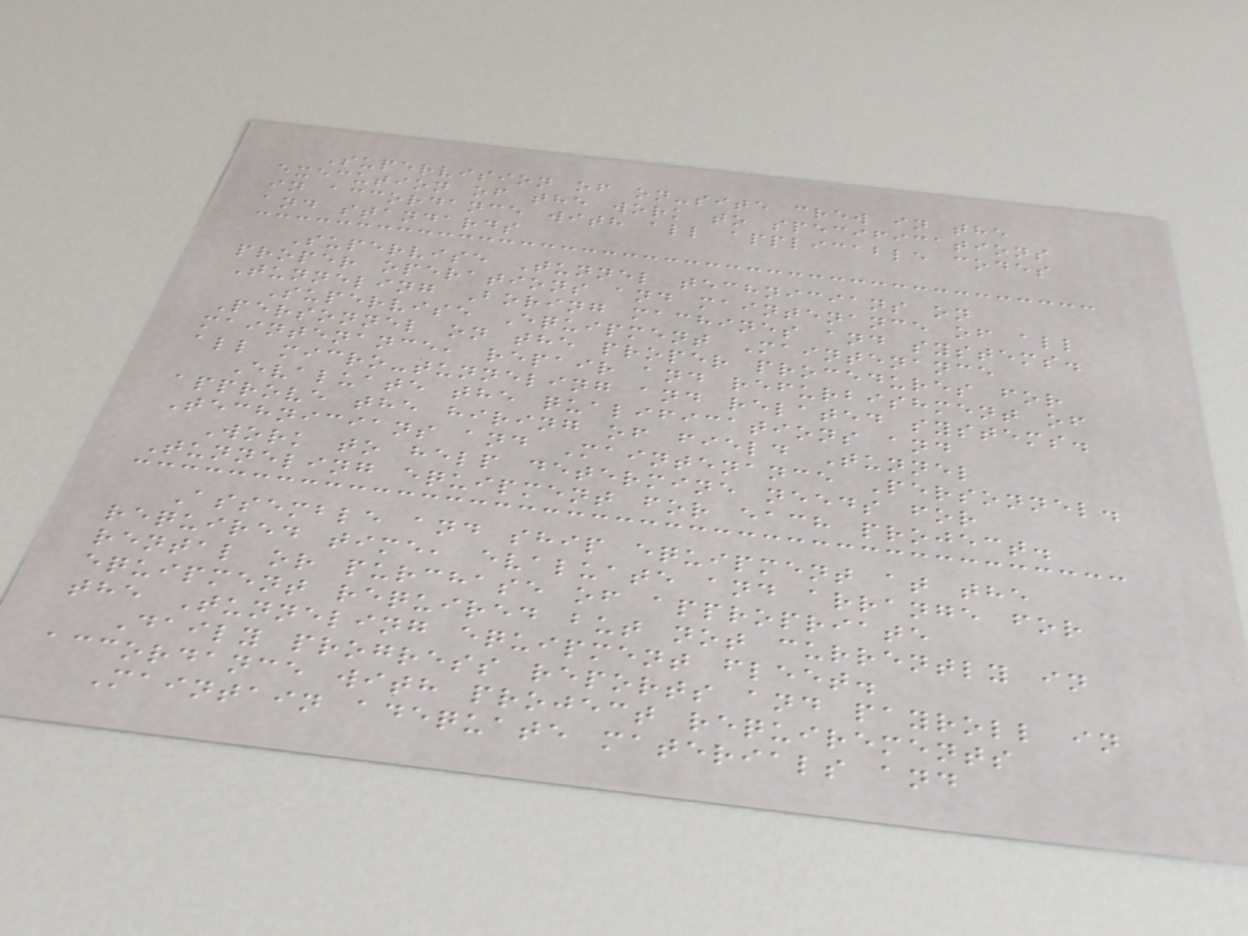Supervision of on-site crew in the
execution of the work to specifications
in accordance with all applicable codes
and standards
Supervise Tunnel technicians on
proper operations and maintenance of all
Tunneling Boring machines and systems.
Supervise Equipment Maintenance
Personnel on the proper procedures for
maintenance, repair and refurbishment of
all micro-tunneling and related systems.
Evaluate the qualifications and
approve the hiring of field Tunnel
Technicians and Maintenance Personnel.
Work to help determine needs for
Tunneling equipment for each project.
Assemble and ship equipment at the
required time, evaluate and arrange for
rental or purchase of appropriate
equipment required but not currently in
the Tunneling equipment fleet.
Daily progress reports and payroll in
accordance with project requirements
Maintain adequate materials and
